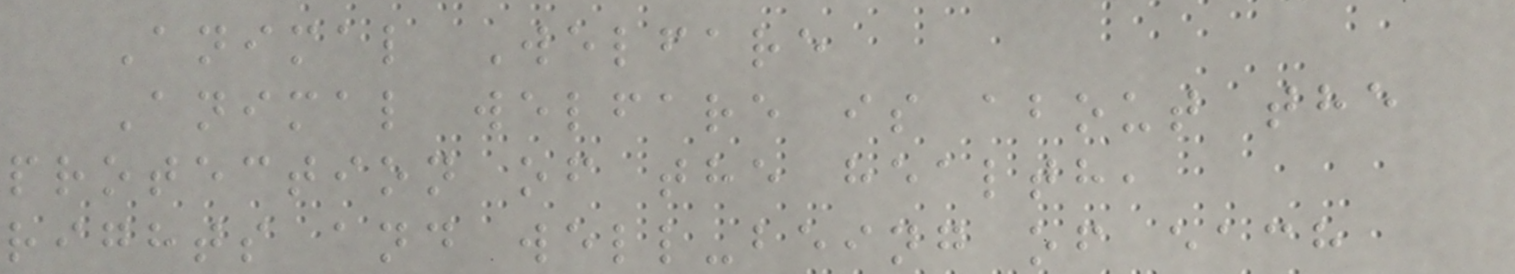Animal Welfare
Animal welfare is about the
protection of the health,
rights and well-being of each
